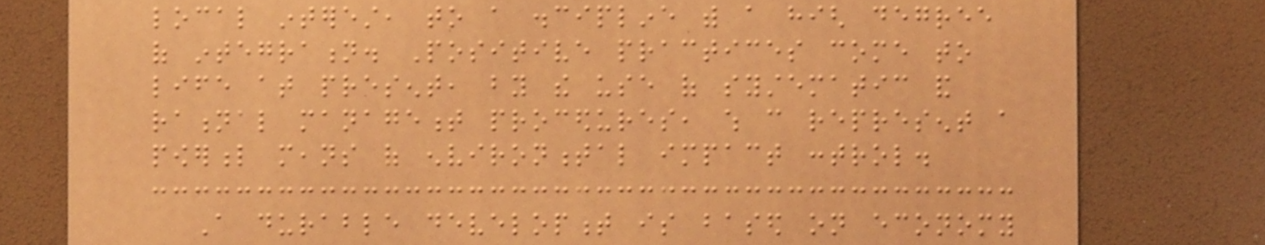local interest, to a discipline with a high degree
of integration. Positive practices come to
life at present, by the use of systematic and
rational management procedures, which can represent a
powerful means of environmental impact control.
A durable development is based on economy
